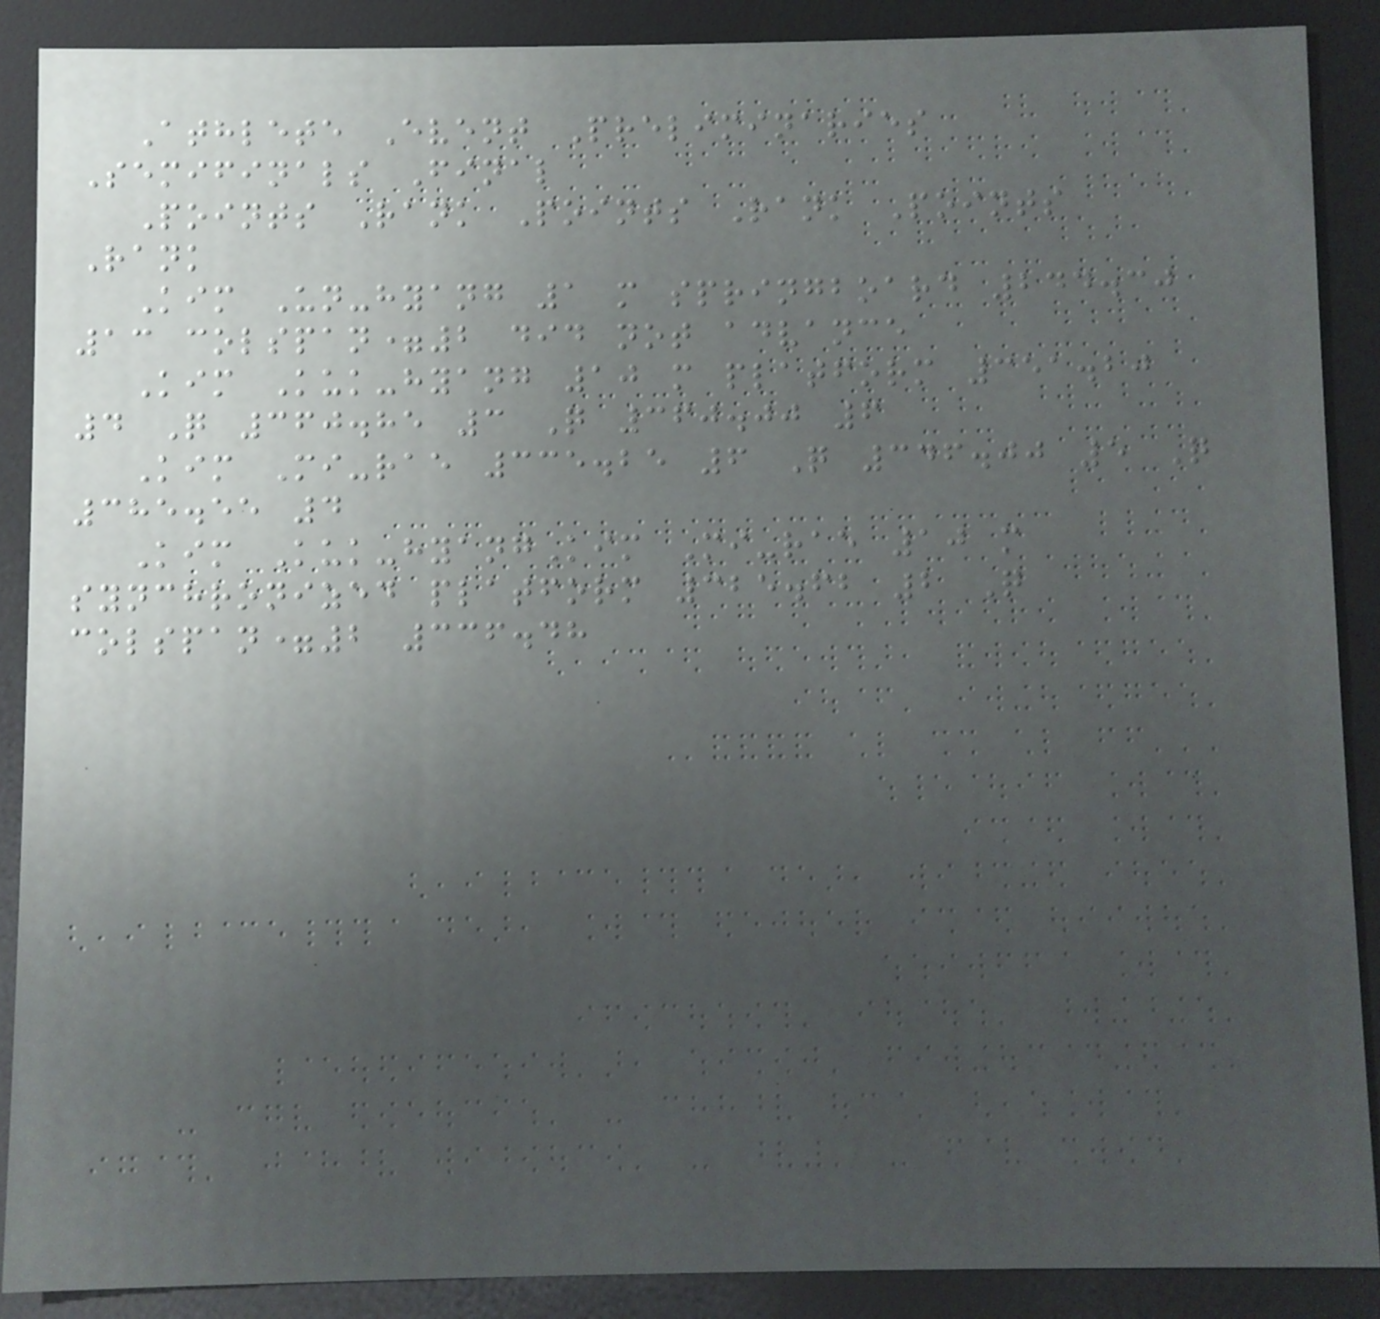Athlete Event Preliminaries
Semifinals Final
Points Rank Points Rank Points
Rank
Kim Un-hyang 1 m springboard 244.30
13 colspan=2 did not advance
Kim Kuk-hyang 10 m platform 351.20
4 Q 360.85 3 Q 360.00 6
Kim Mi-rae 335.25 6 Q 346.00 5 Q
385.55 4
Kim Kuk-hyangKim Mi-rae 10 m
synchronized platform 325.62 2 Q
colspan=2 336.48
